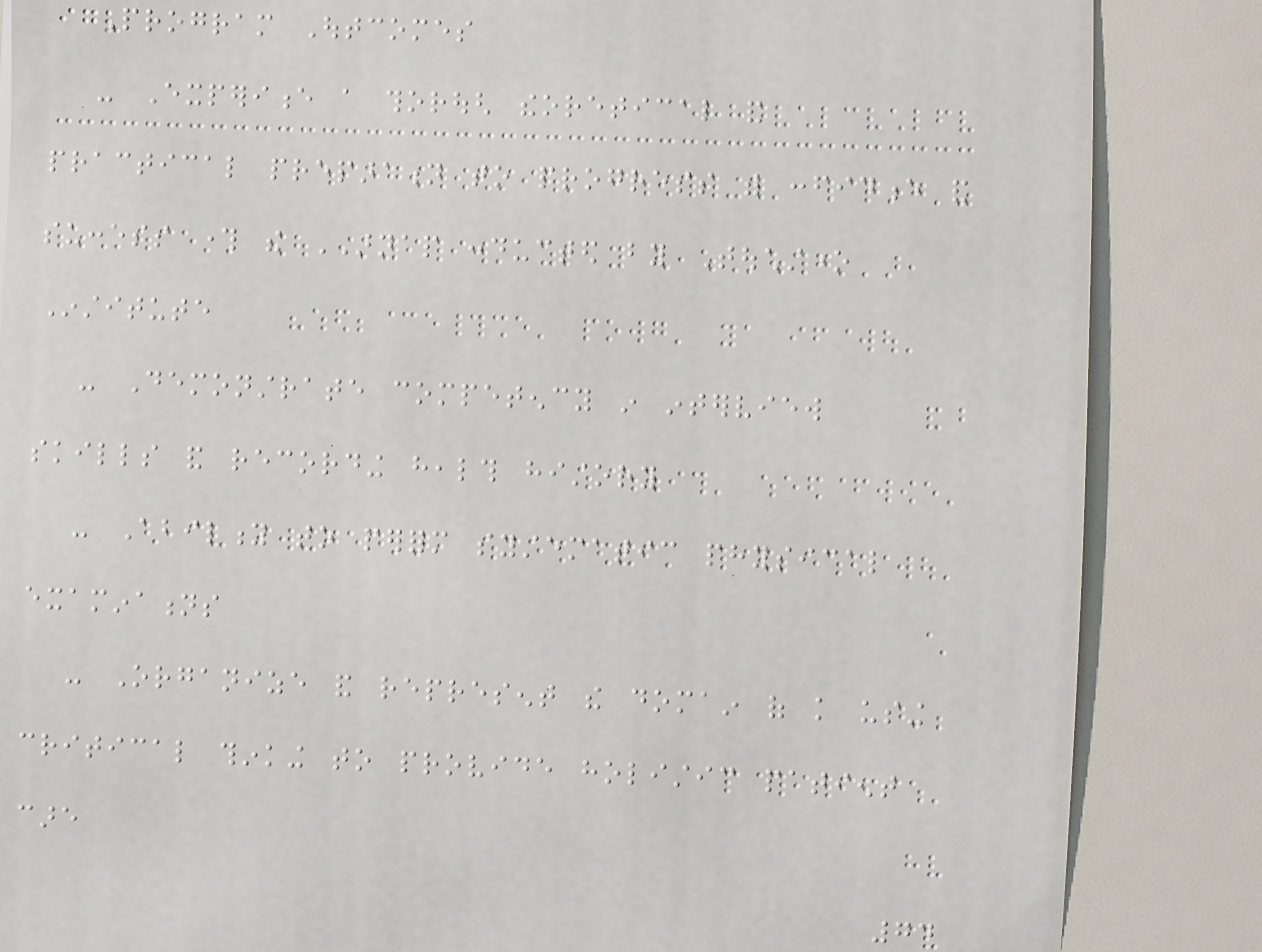Program Outcomes
- Experience a thorough theoretical and
practical preparation to progress with confidence and
success through the ARNAP conducted by Touchstone
Institute
- Demonstrate competency in interview
skills and recording health history
- Ability to perform systematic physical
examinations
- Organize and represent the domain of knowledge using
critical thinking to provide holistic patient
care
74
